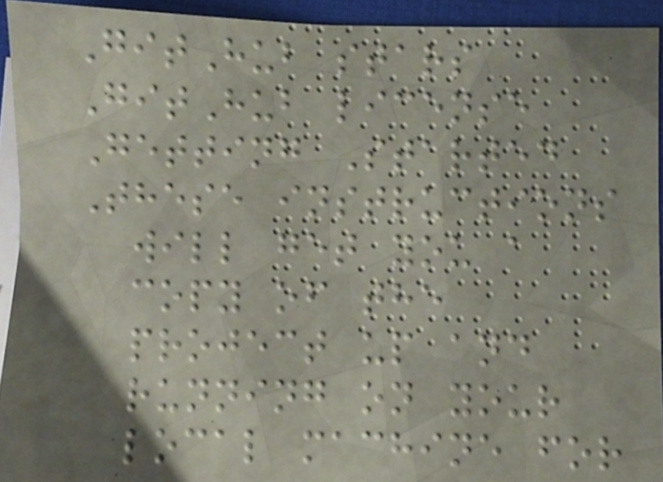GitHub stars
GitHub license
Getting Started
These instructions
will get you a
copy of the
project up and
running on your
local machine for
